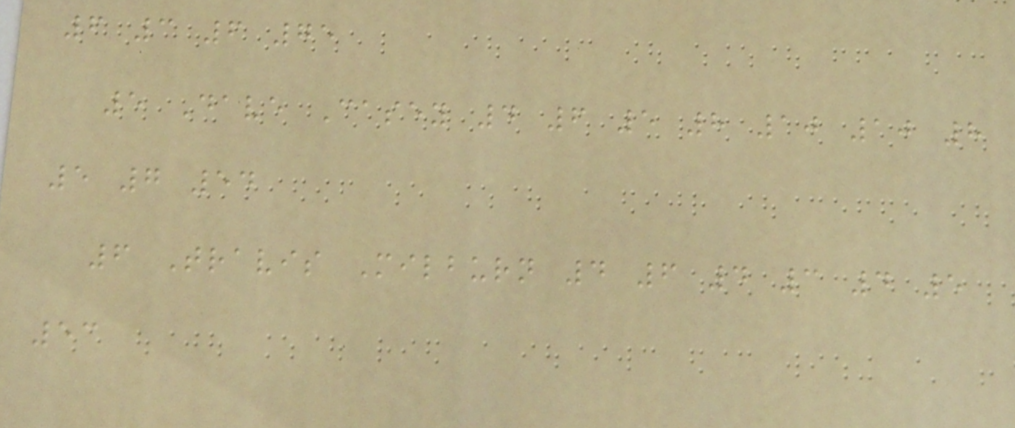6 3 6 75
5 Dave Casey 4 6 5 8 10 10 8
5 7 54
6 Travis Milburn 4 6 4 3 4 5
53
